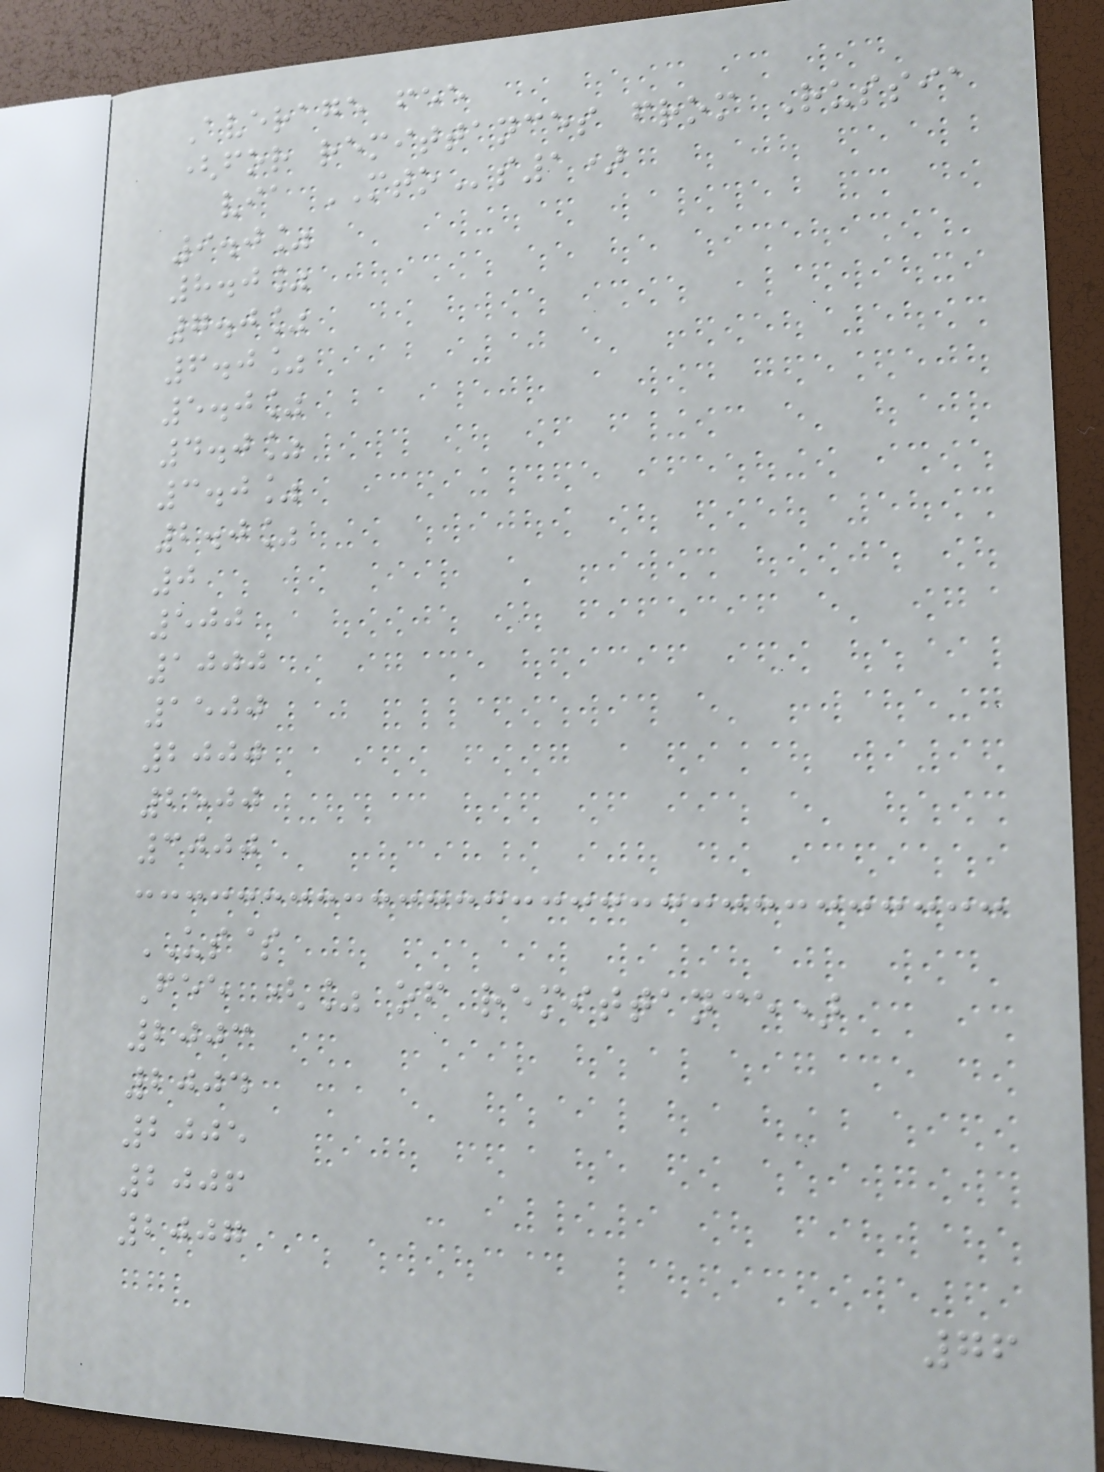Average fee
(for remittances from Russia
via MTOs1)
9.0%
8.0%
7.0%
6.0%
5.0%
4.0%
3.0%
2.0%
0
500
1000
1500
2000
2500
3000
US$
Fee (% of remittance)
2003
2004
2005
2006
2007
76
